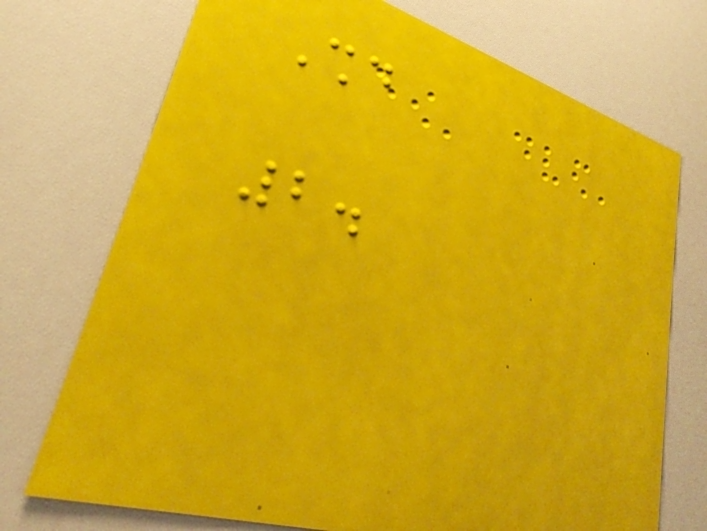Should
2.
